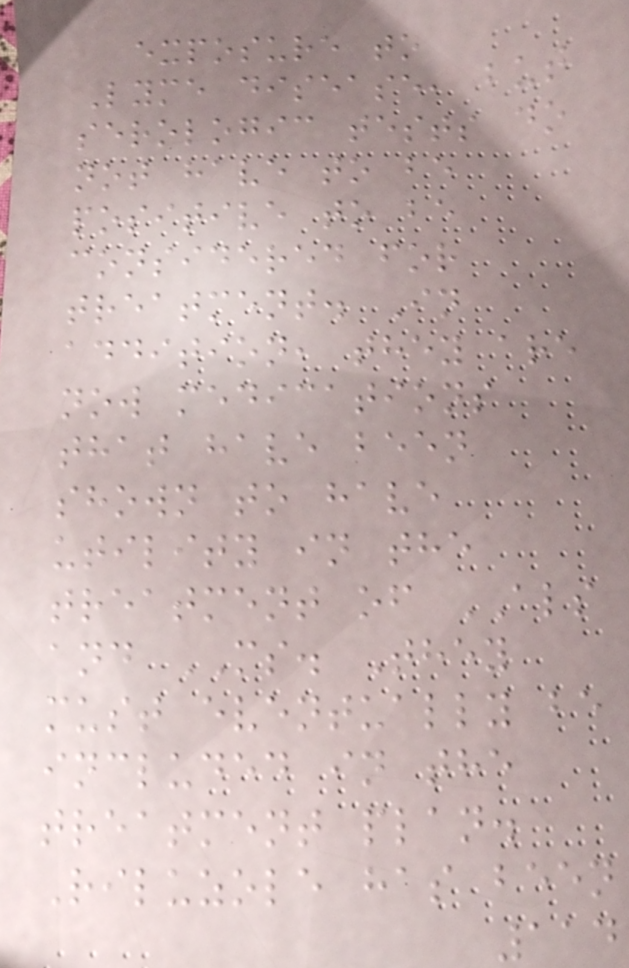exposure to
Lyme disease, but
serologic tests do
not have to be
positive to be
considered for
treatment. In
addition, they are
now medications
that have been
shown to have
utility in the
treatment of ALS
and MS. They
must eventually be
included in the
treatment plan.
Riluzole has been
114
